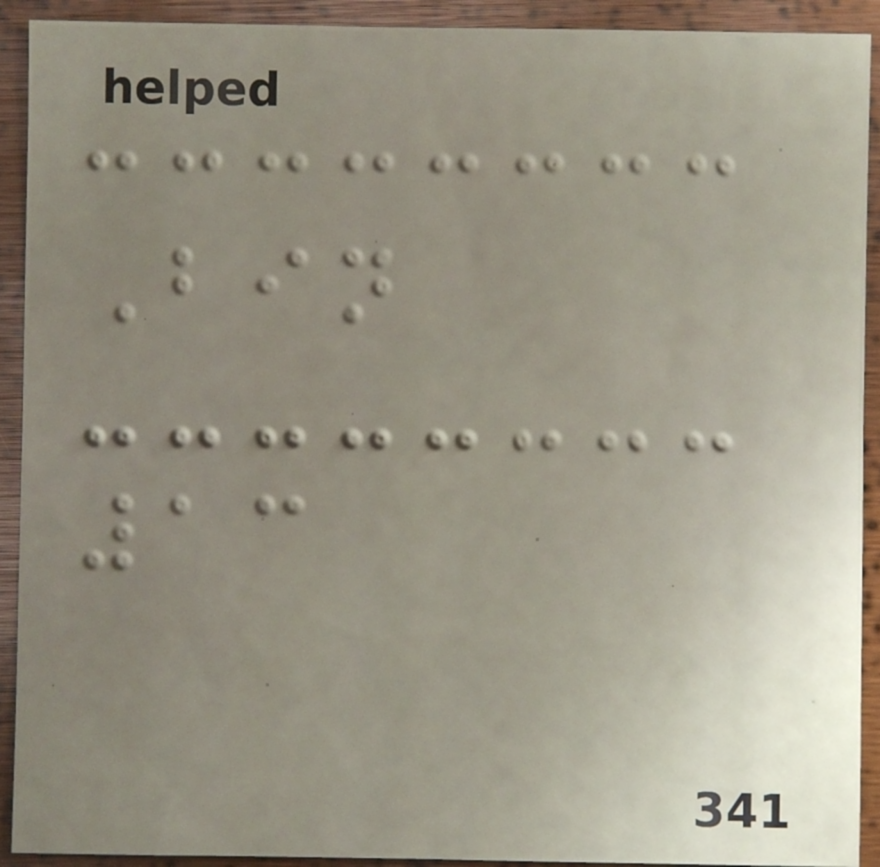Bin
13
